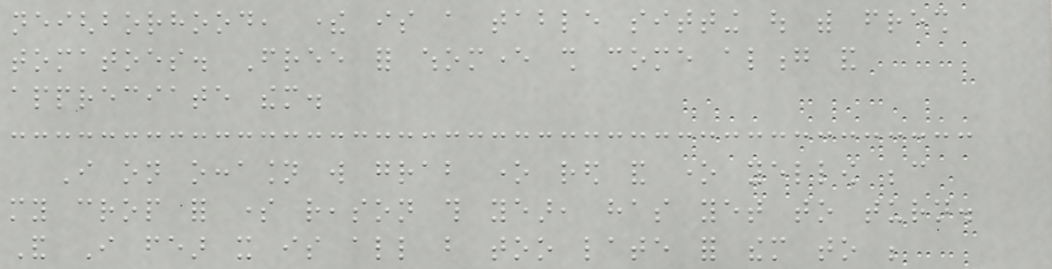neighborhood, there is a table sitting out with fresh
tomatoes. Free for whomever shall come along and
appreciate them.
I on occasion will grab one red and one yellow because
my crop for some reason this year, has yet to turn.
And I fear it is all but too late for them to be
